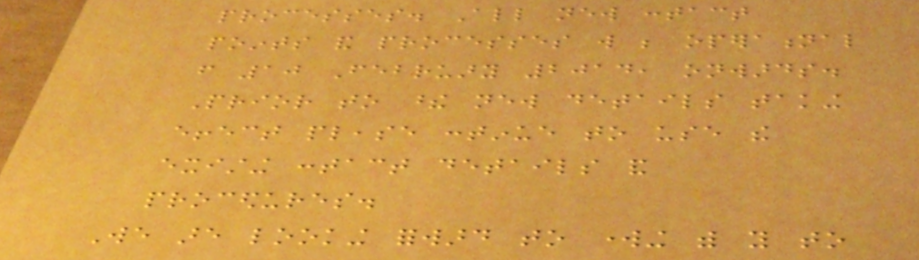processes. All new contact
points and processes will be operational
from 10 February 2014, onwards.
Prior to these new details taking
effect please continue to use the
existing contact details and
procedures.
We are looking forward to working with you to
